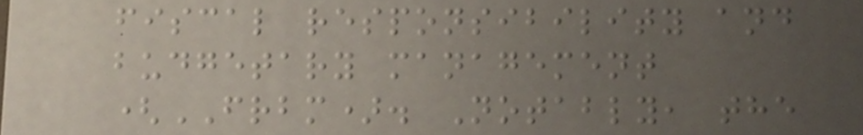fiscal responsibility and
budgetary management
(FRBM). Notably, the
